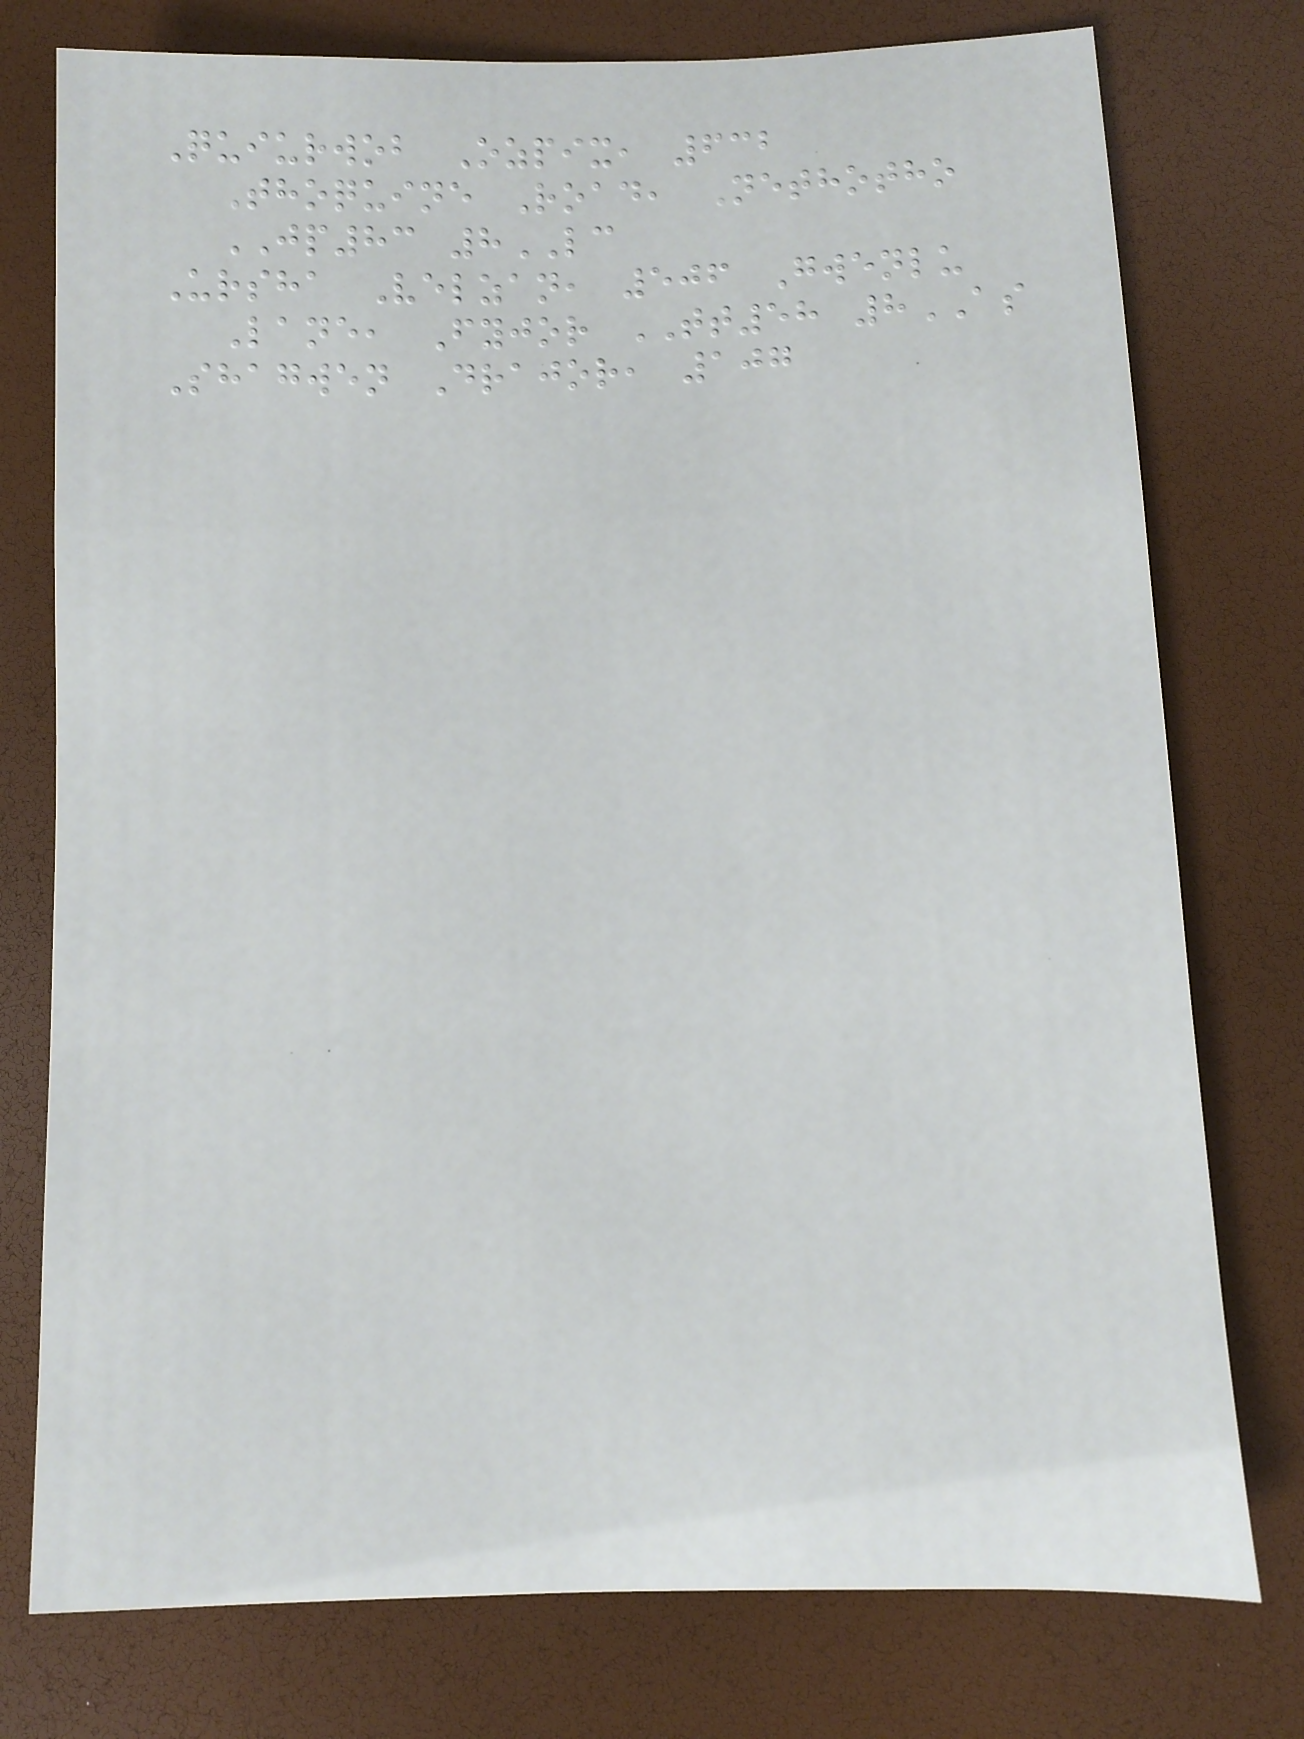Quiurwob Ozpix, 632
Thoquine Road, Nethotho
JP83 8LC
Ursha Velzan, 506 Gwenlu
Lane, Fyjor TT58 8AS
Shagwen Drajor, 107
